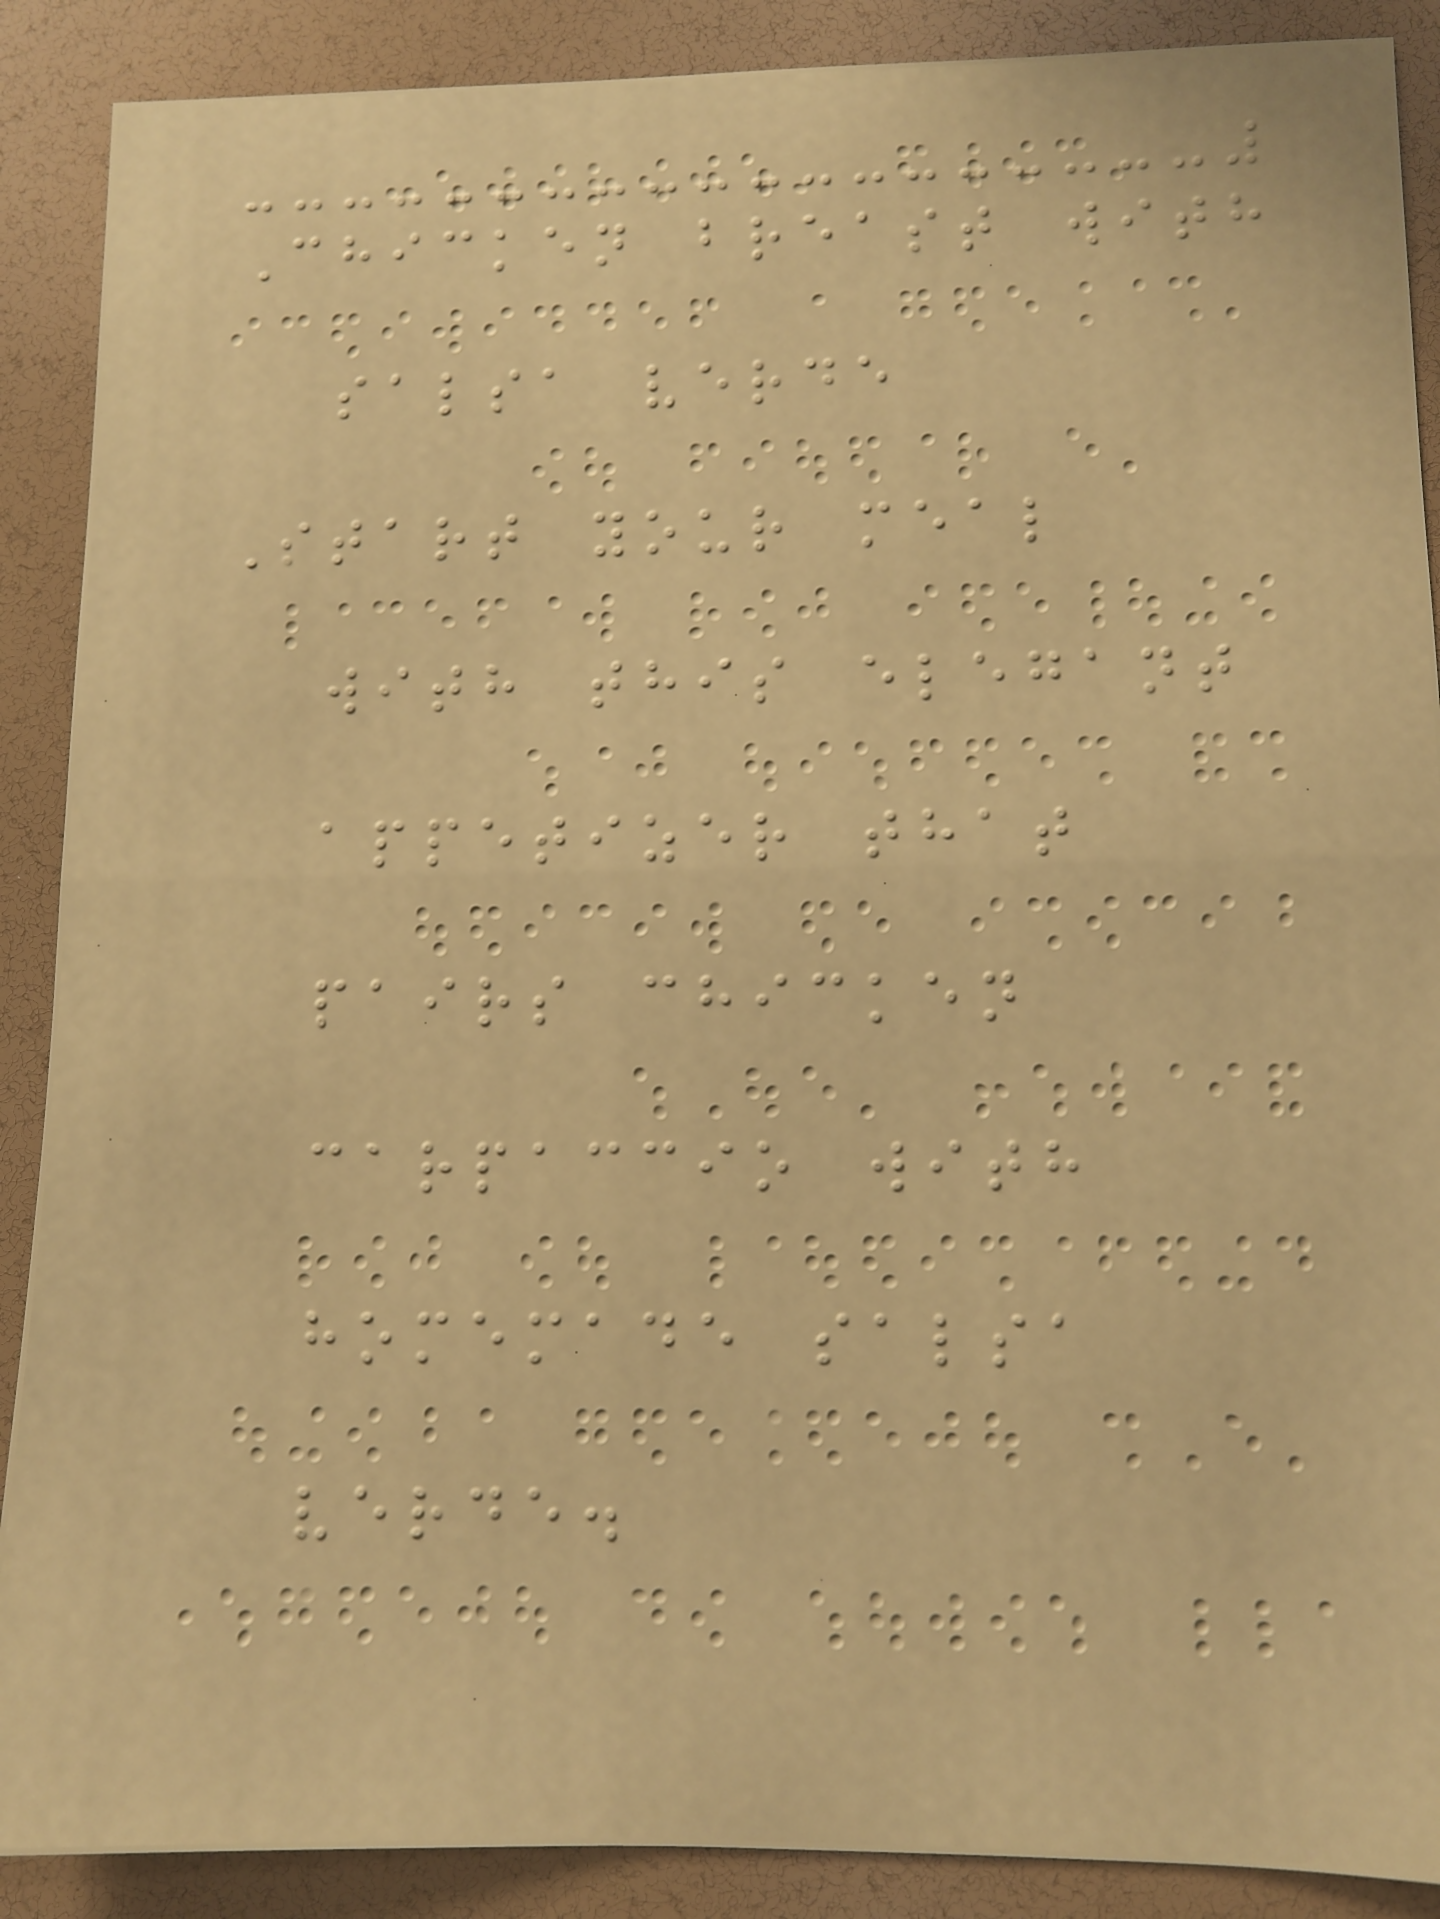Chicken breast with
salsa verde
Start your meal
with this elegant
appetizer that
pairs chicken
carpaccio with
homemade salsa
verde.
